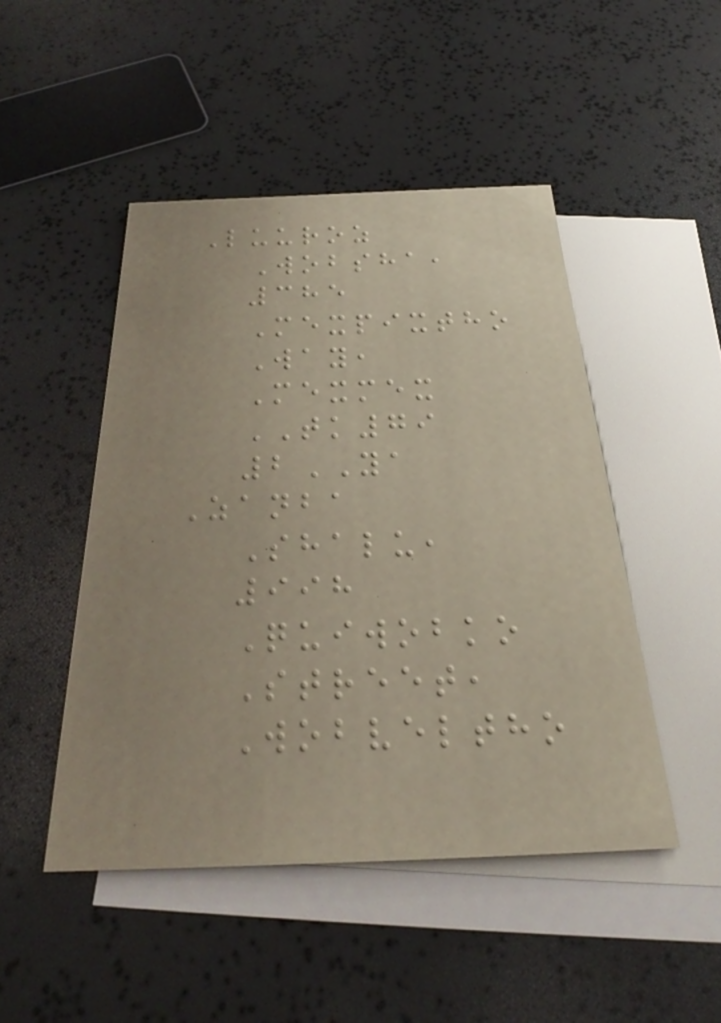Luuroz
Wobsha,
385
Mexpixtho
Way,
Mexmex
TK79
2YA
Zanba
Shalu,
998
Quiwobko
Street,
Wobveltho
